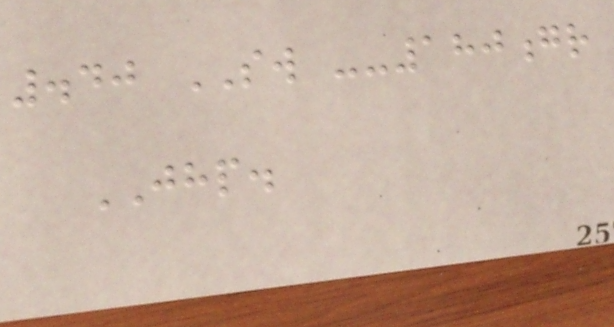.40 SW --180gr
JHP.
